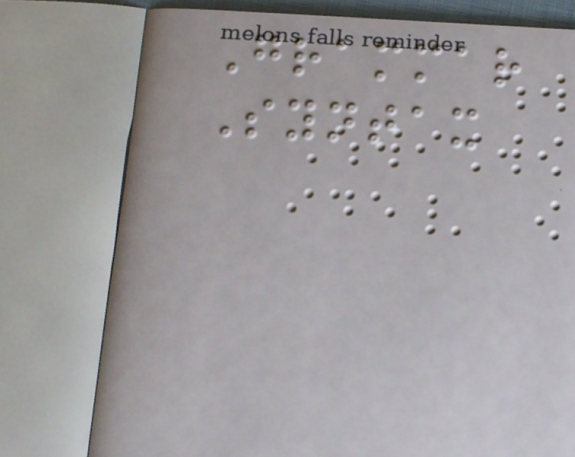Grammar
Syntax
